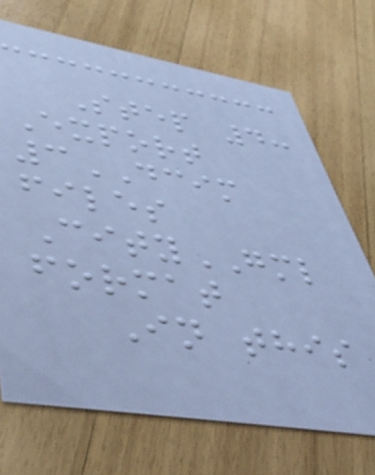Step 4:
Export
3DCIM
files
CityGML
format
In this
